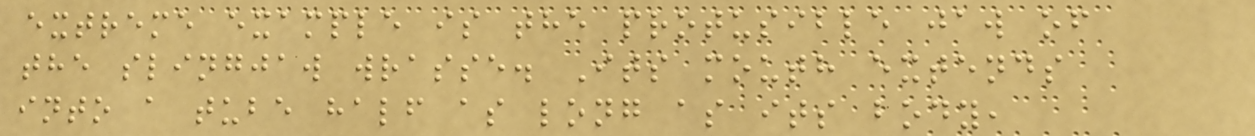extreme example is the protusible jaw of
the slingjaw wrasse. Its mouth extends
into a tube half as long as its body,
